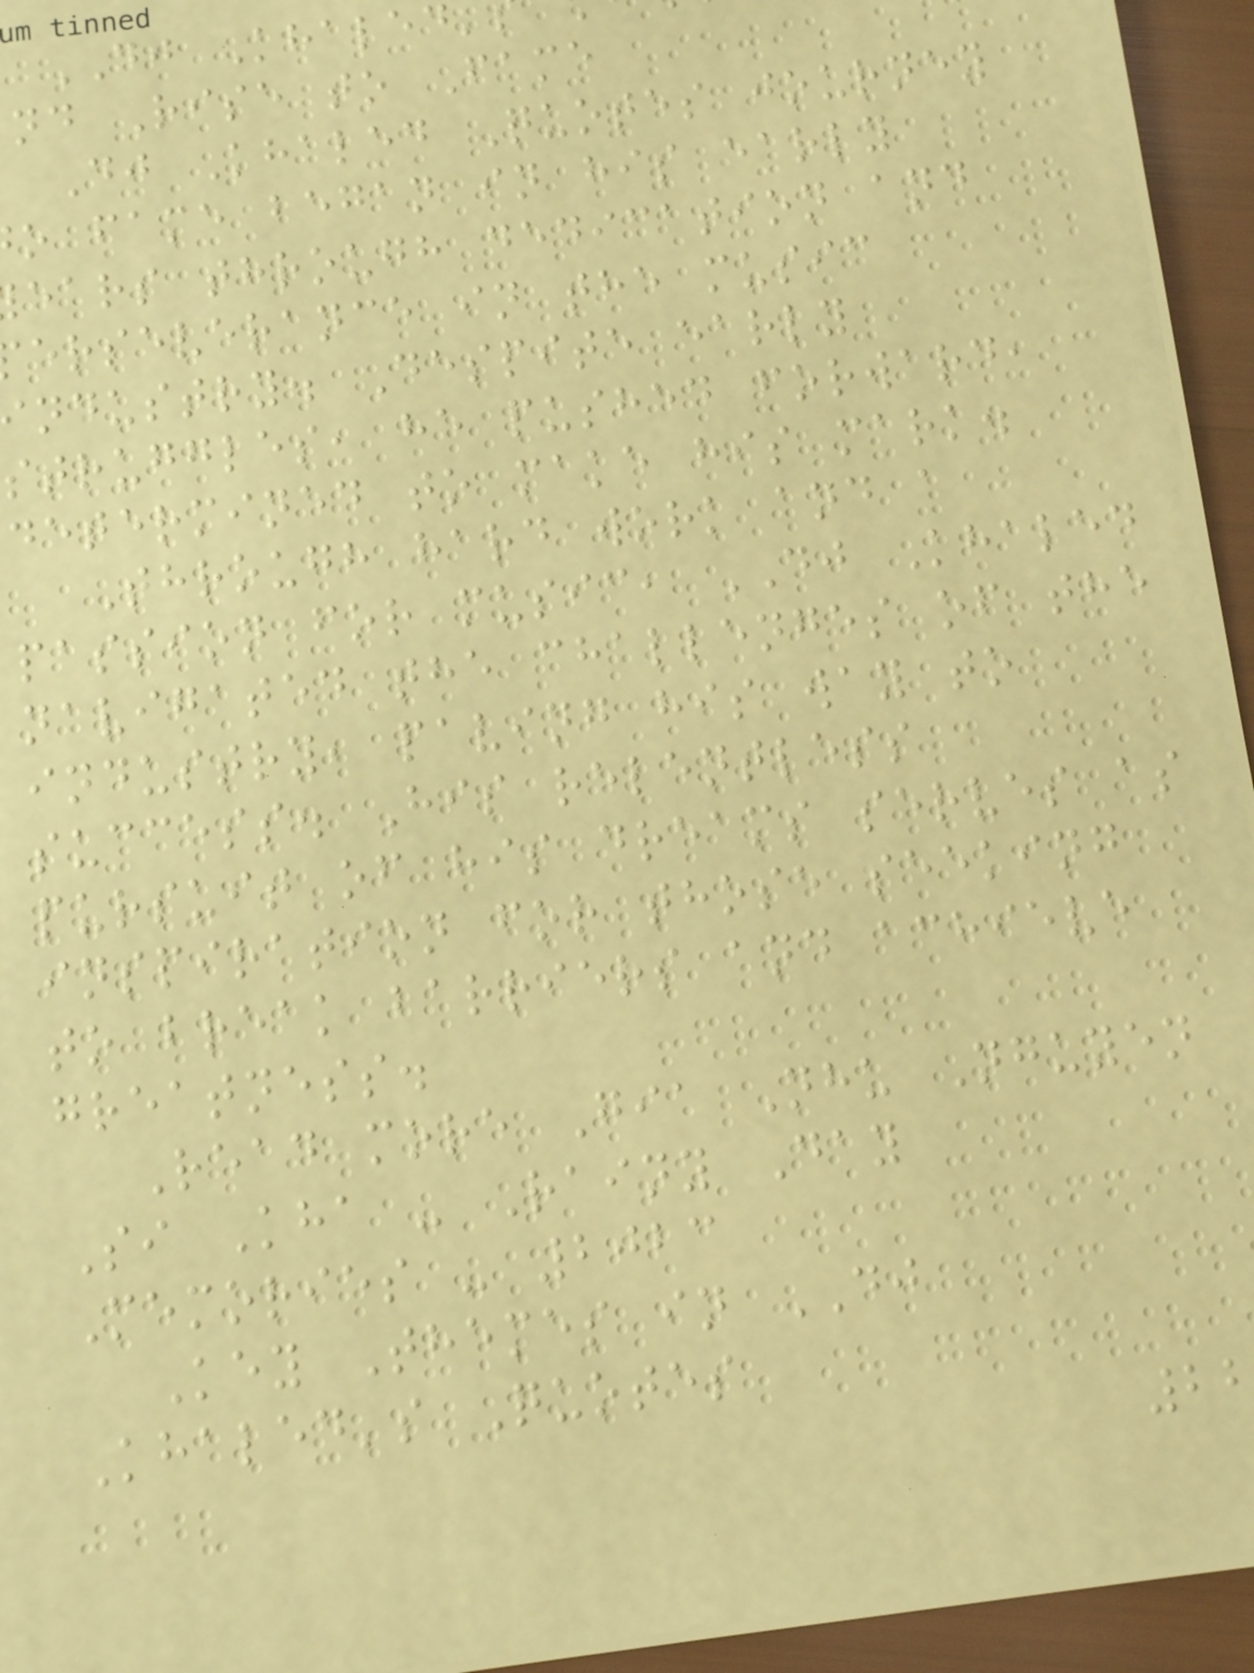DJ Khaled
nd Rise to Fame
Dj Khaled Quotes journey
o fame began in his early
ears through dedication and
erseverance in the music
ndustry. Despite early
struggles, he pushed forward,
determined to make his mark.
Through hard work and a
passion for music, DJ Khaled
navigated the challenges of the
industry, paving his way to
success. His relentless
pursuit of his dreams serves as
inspiration for those seeking
to break barriers and achieve
greatness.
Read more Gia Nhu Nguyen
Si Kha - Rainy Day
Memories - 2023
Key Themes in DJ
Khaled's Quotes
